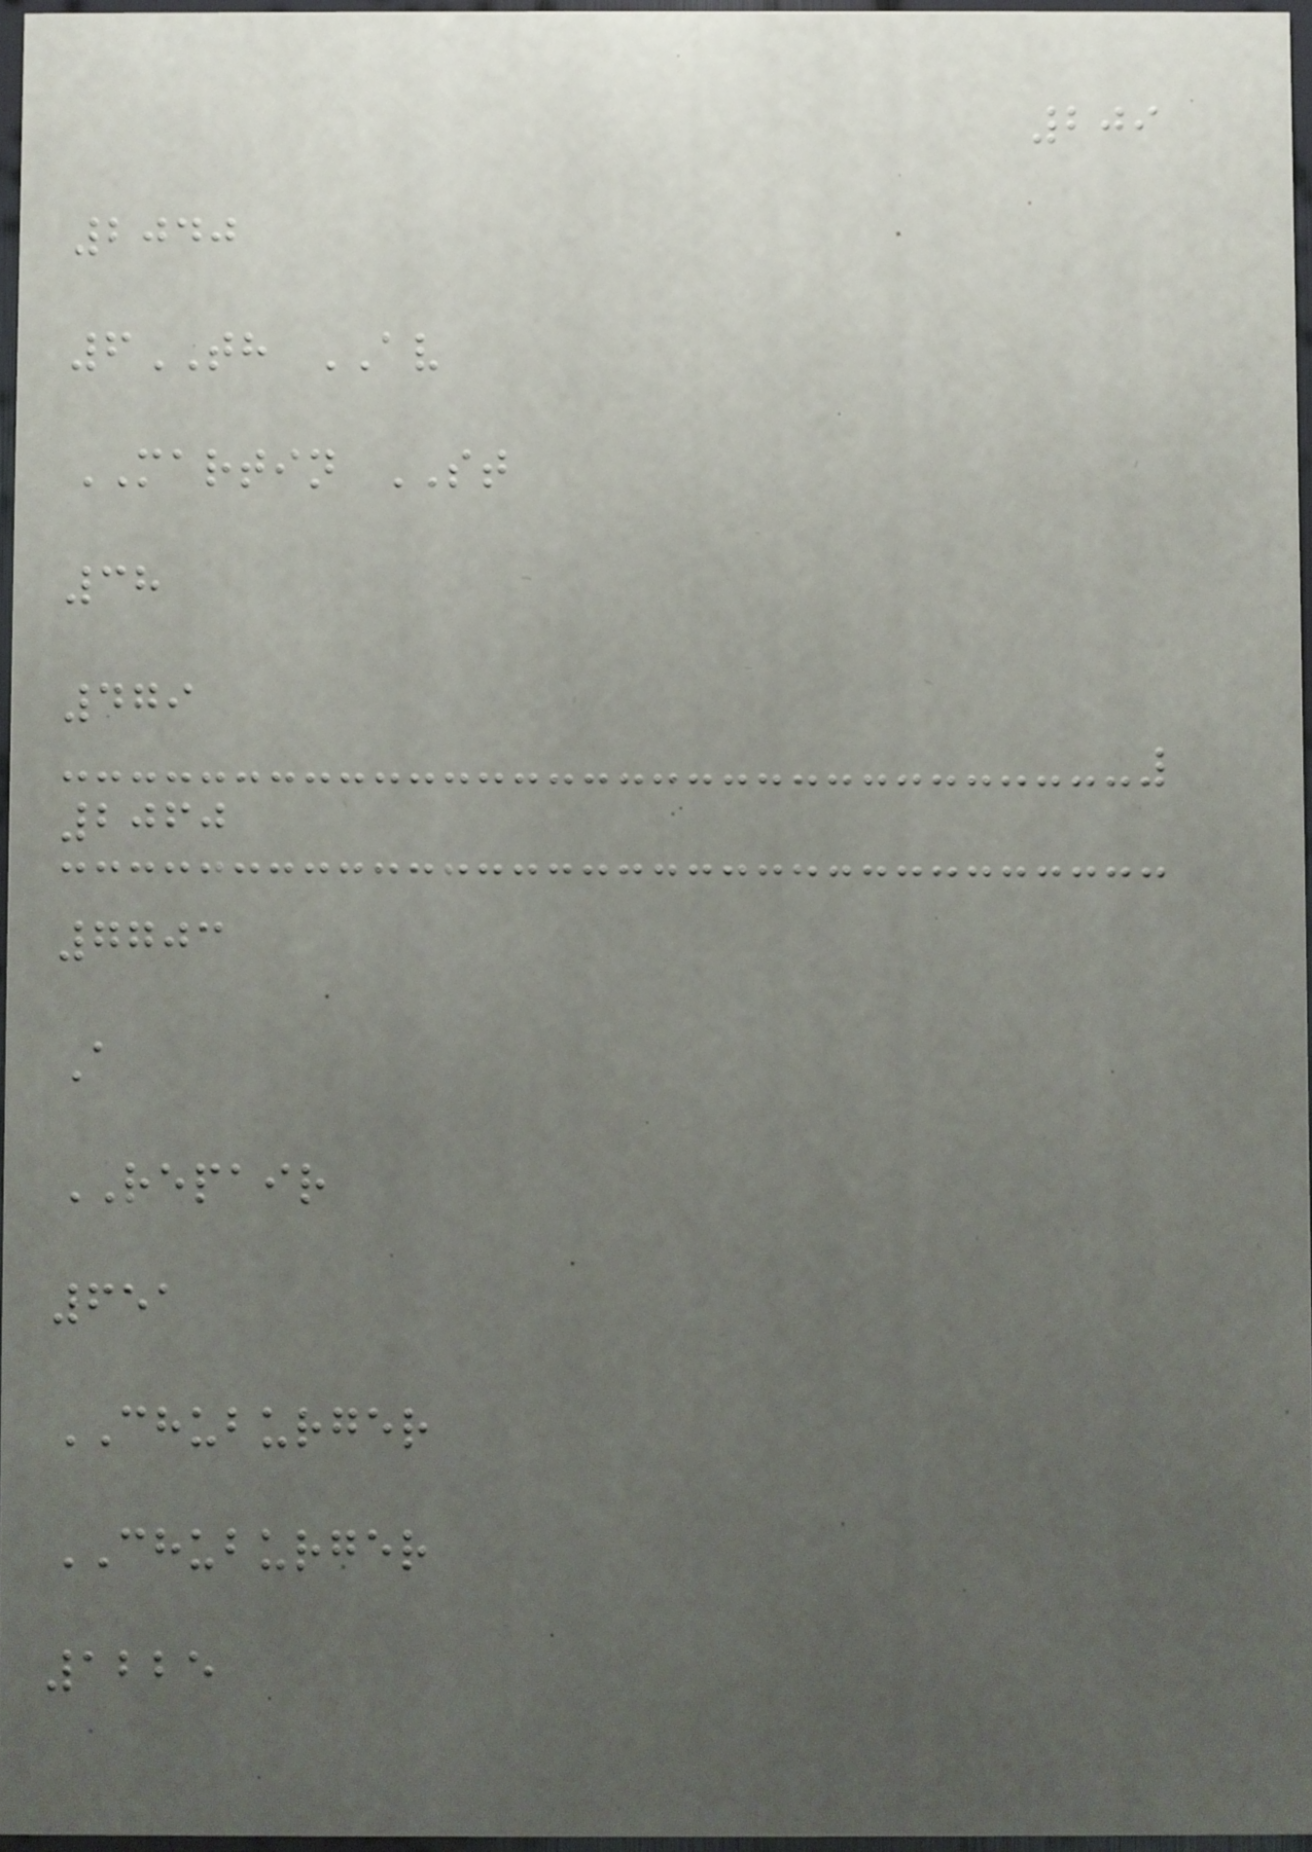209
2040
6TH AV
MARTIN ST
38
479
2060
7703
A
REPAIR
651
CHUBURGER
CHUBURGER
1225
